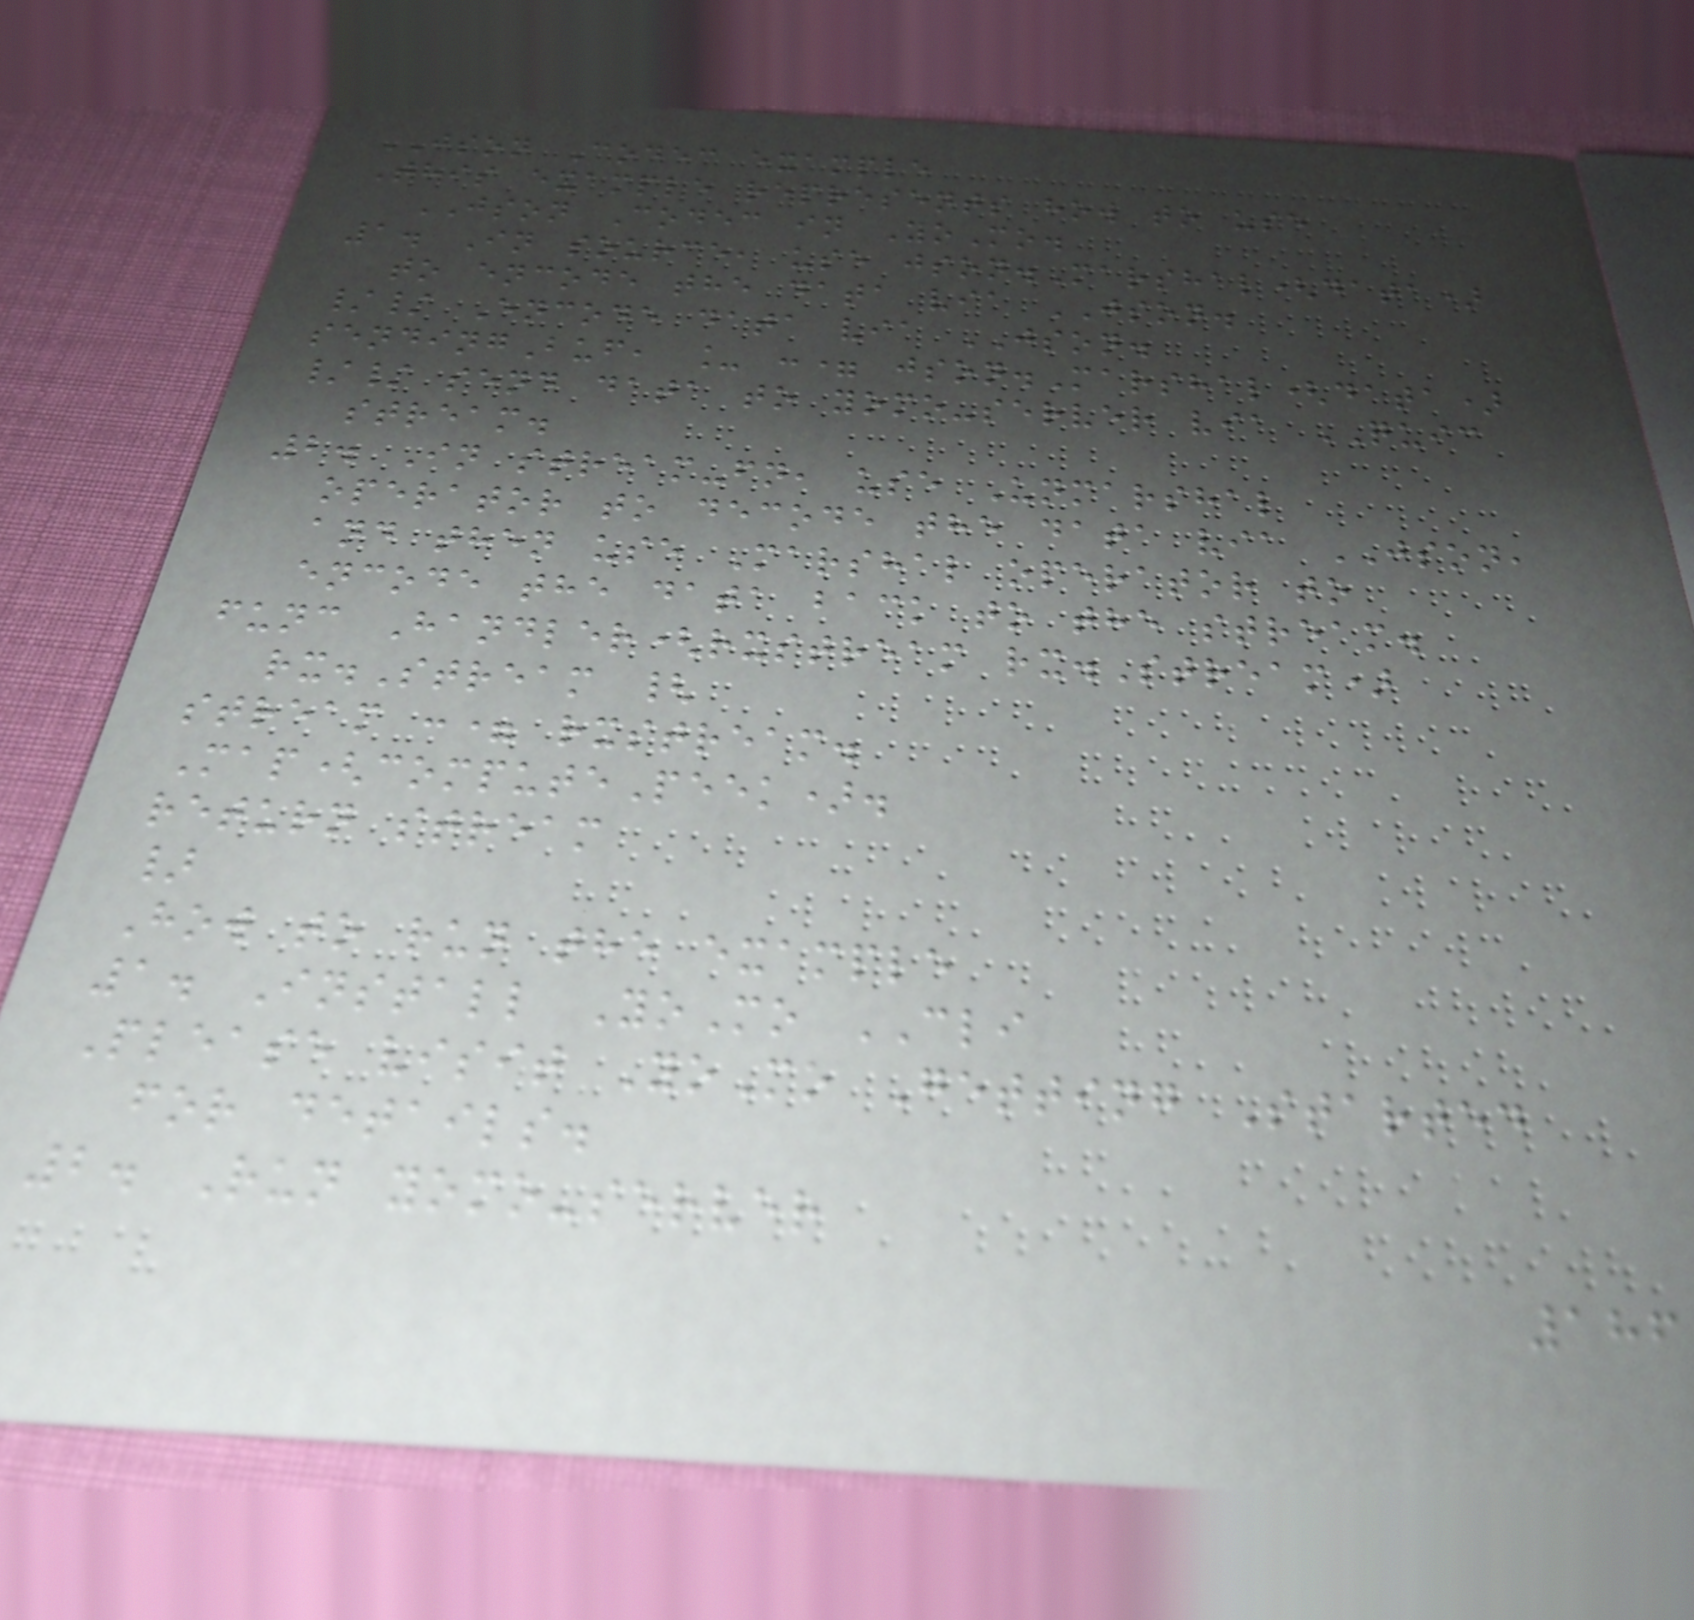JSON Codec example
This example represents how to use
JSON Codec in YoMo.
1. In source, use json.Marshal(data)
to encode the data via JSON.
// Encode data via JSON.
sendingBuf, _ := json.Marshal(data)
// send data to yomo-server via QUIC
stream.
2. In stream-fn, use Unmarshal
operator to decode the data via JSON,
and then use Marshal operator to
encode the data back to the stream.
func Handler(rxstream rx.Stream)
rx.Stream {
stream := rxstream.
Map(computePeek).
return stream
}
How to run the example
1. Install YoMo CLI
Please visit YoMo Getting Started
for details.
2. Run yomo-server
186
